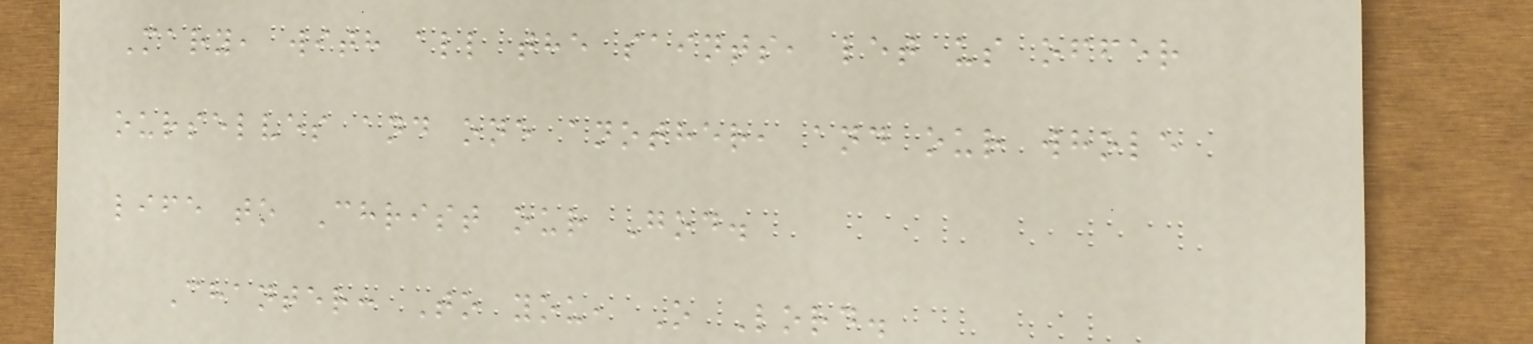Mary, with all the saints, let us offer
ourselves and one another, and our whole
life to Christ our God.
Chanter: To you, O Lord.
